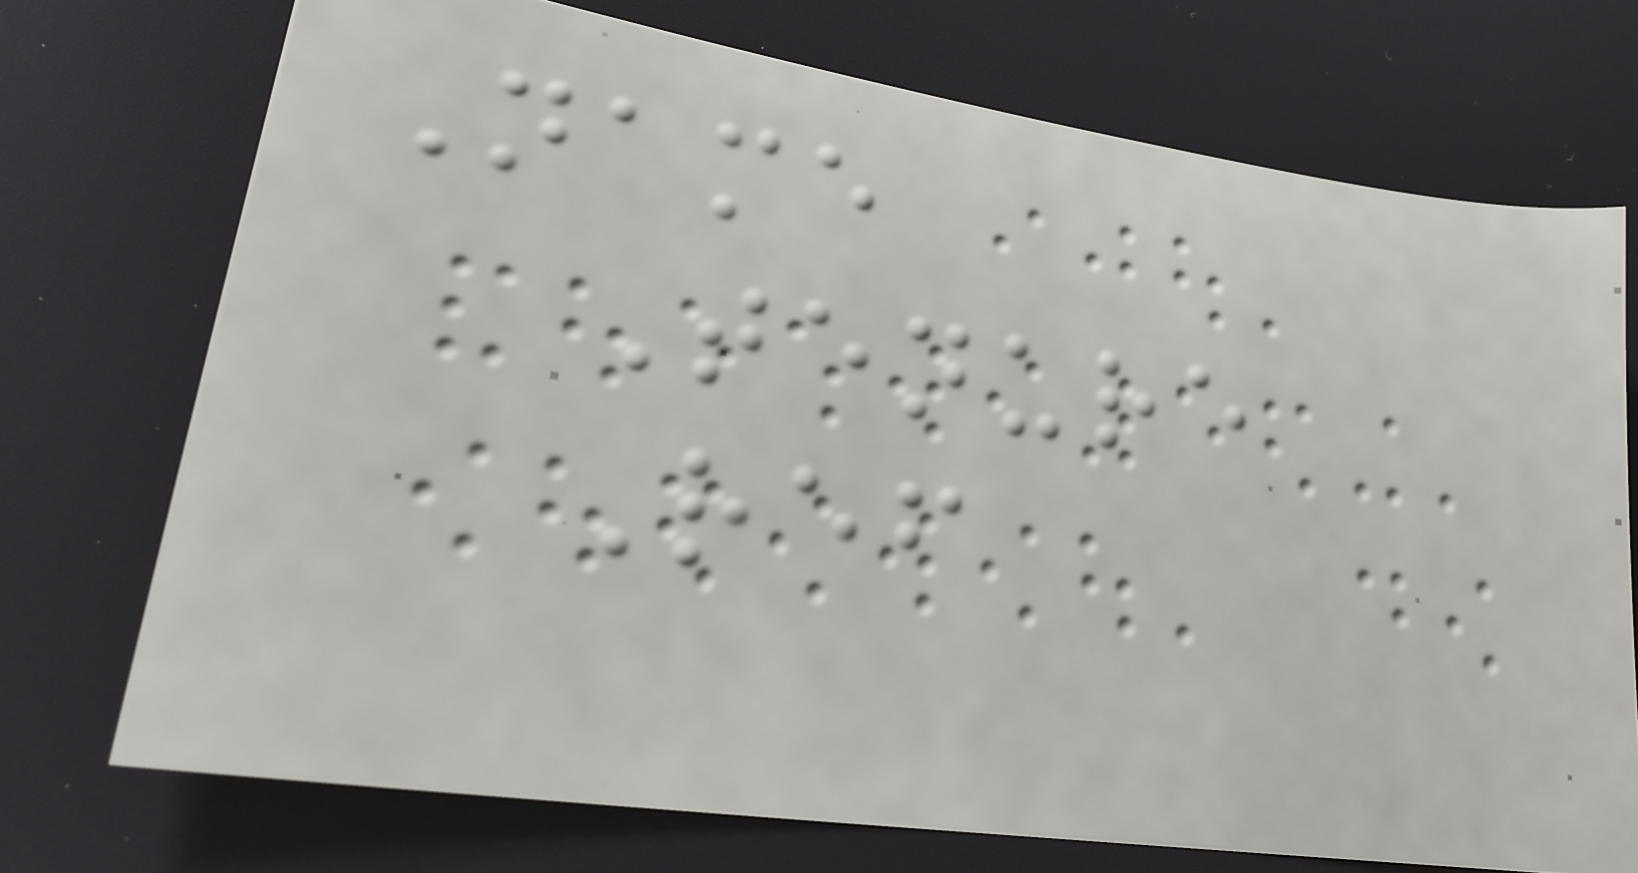Name
Tenure
Ref
